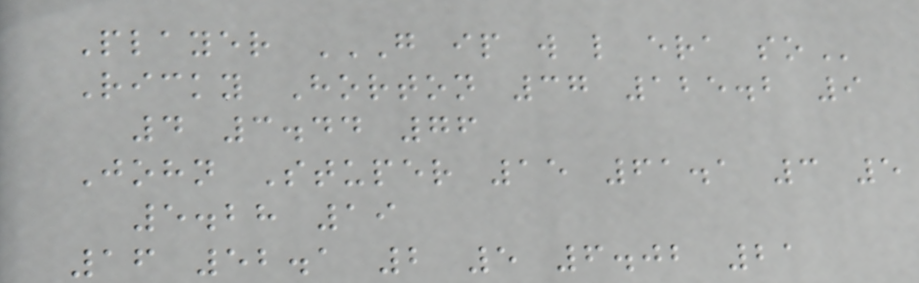Player G IP W L ERA SO
Ricky Horton 37 125.2 9
4 3.44 76
John Stuper 15 61.1 3 5
5.28 19
16 52.1 2 5 6.02 21
